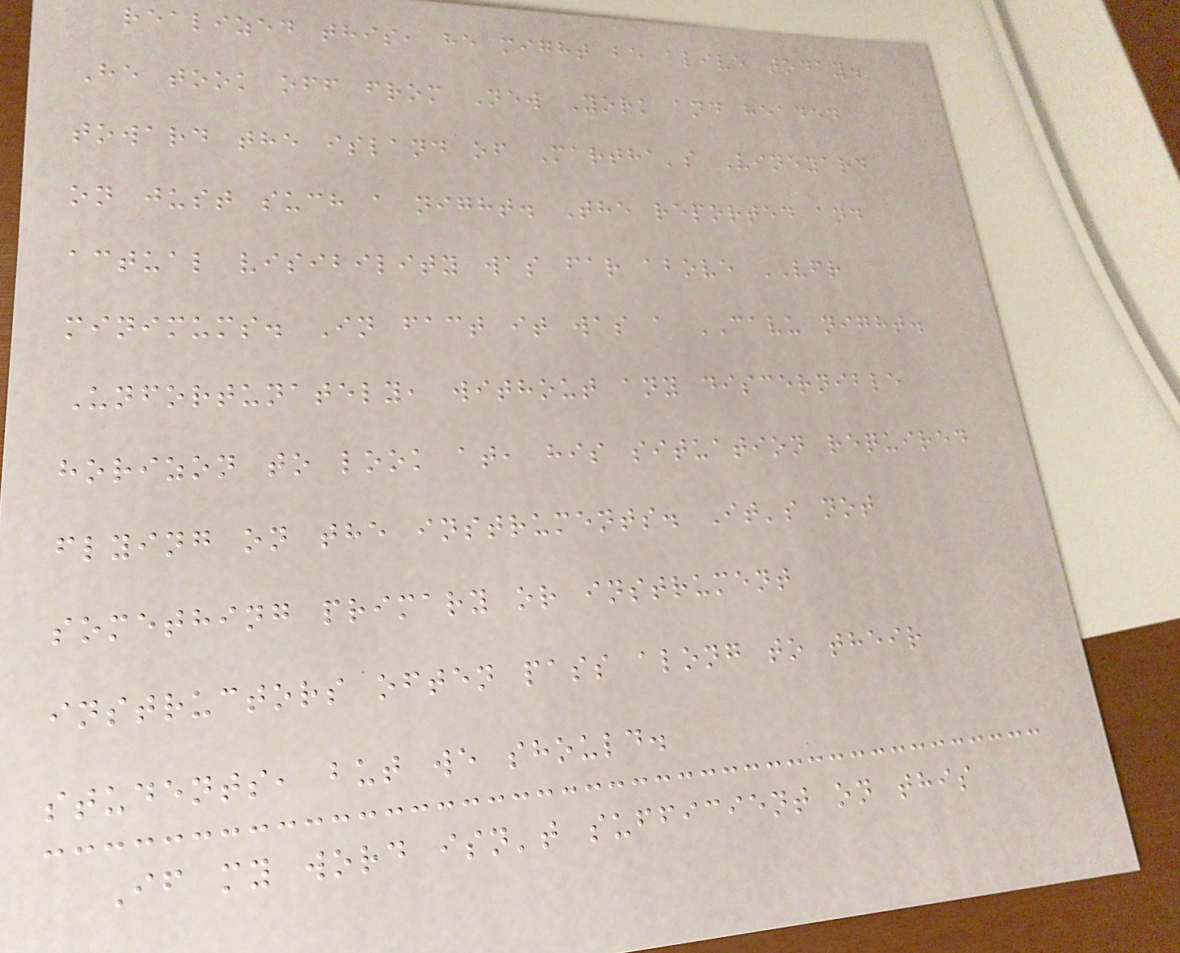realized this, he might be alive today.
He took off from New York and headed
toward the island of Martha's Vineyard
on just such a night. The reported and
actual visibility was far above VFR
minimums. In fact it was a CAVU night.
Unfortunately, without any discernible
horizon to look at, his situation required
flying on the instruments. It's not
something primary or instrument
instructors often pass along to their
students, but we should.
If my word isn't sufficient on this
